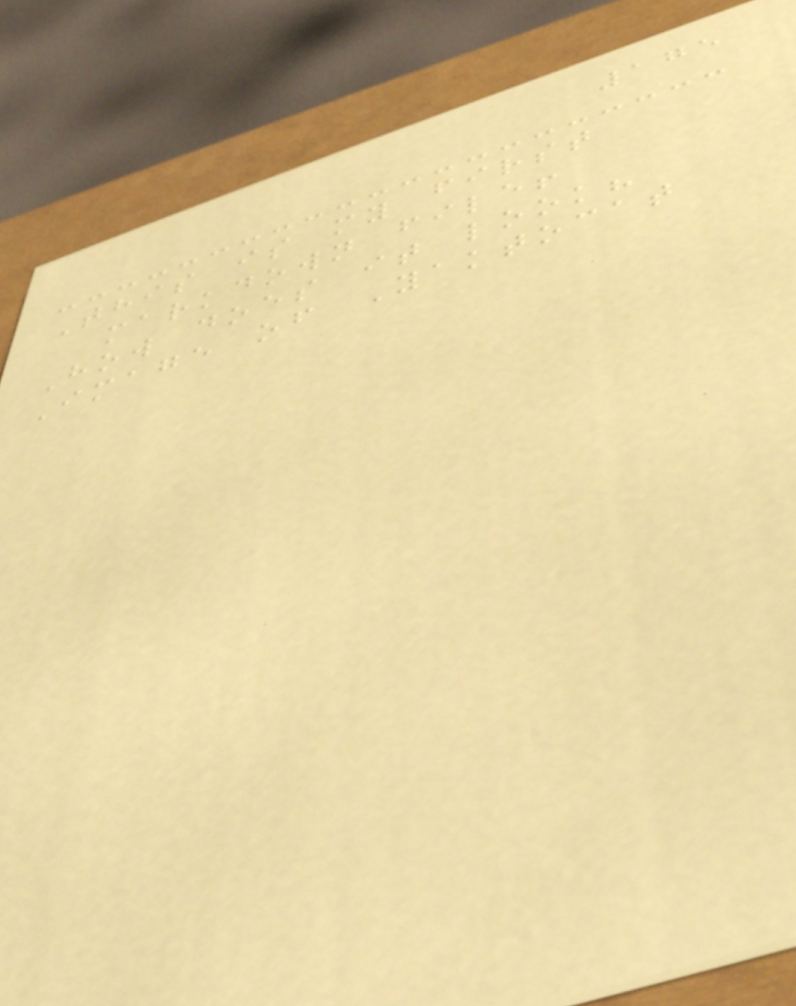175
This is my first
markdown file!
How does it look?
Image of Yaktocat
